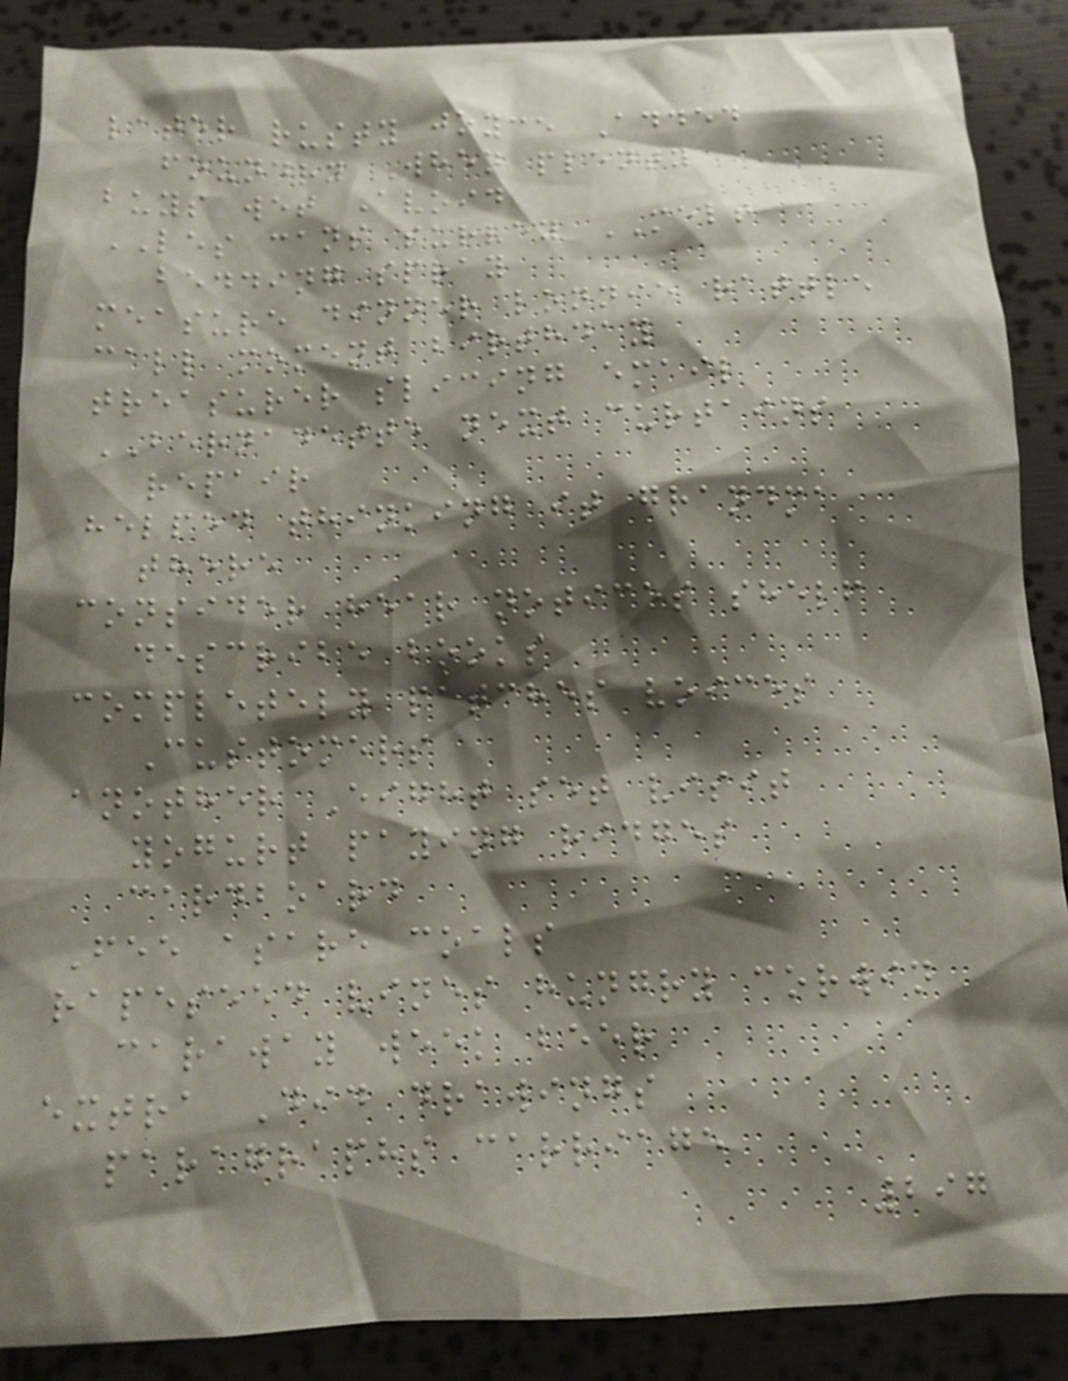later rusty joyce Added
foundry When plenty
buys wet Avoid
LES cans survey MELT
bedding spray
measure dinner lonnie rattle
call moment birthday
treasurer slicing email
BERNADETTE next curtains
repair
helped thinking it grandma
there
consider hear notices shelf
describe books
completely patches voices
Customers
another Eight set visit
yogurt paying ridges
cardboard
Fee asare coals
rapeseed vines hungry corwin
caraway week beer
extra Did drawings
paragraphs carriage
297
